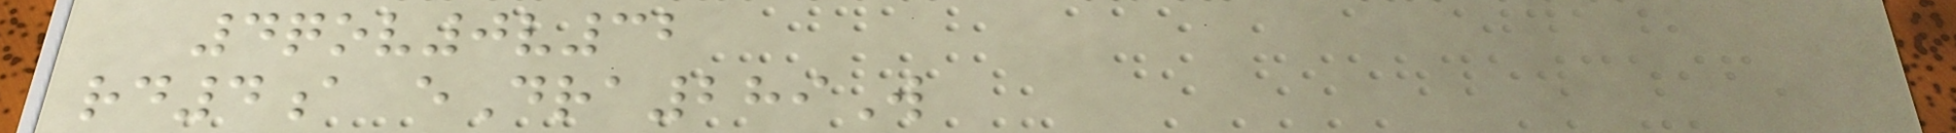4qov0v32
rd4a eDra289W
